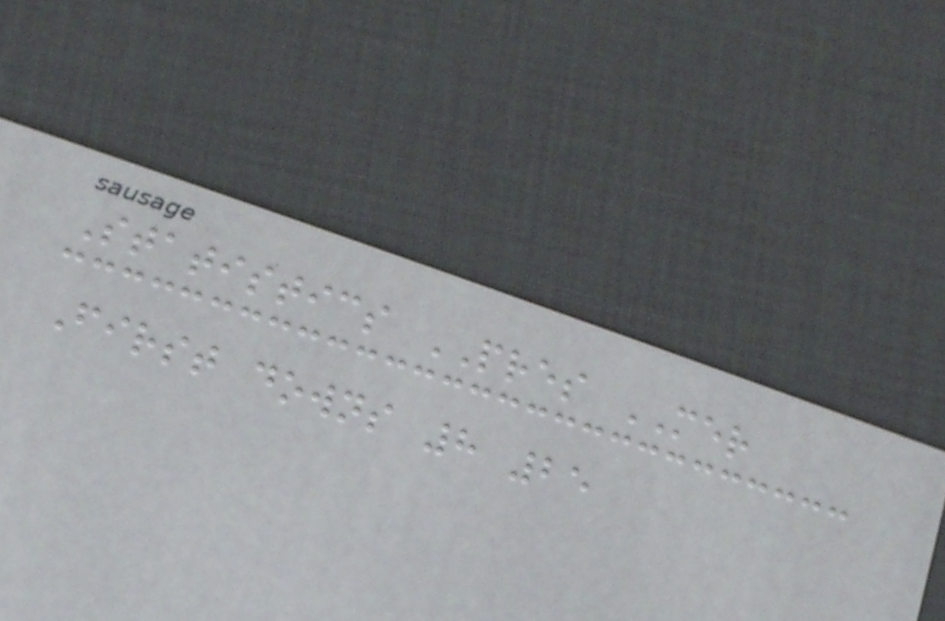Statistics PRES MER
First downs 8 25
